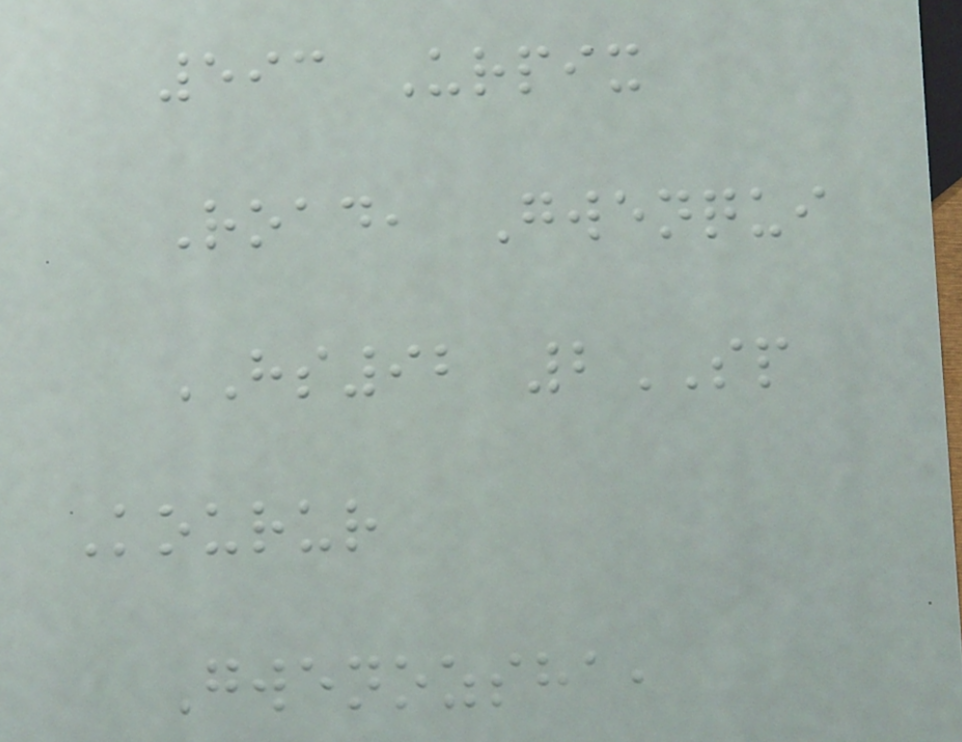593 Urpix
Road, Gwenqui
HS92 2SP
Kourur
Gwenozsha,
